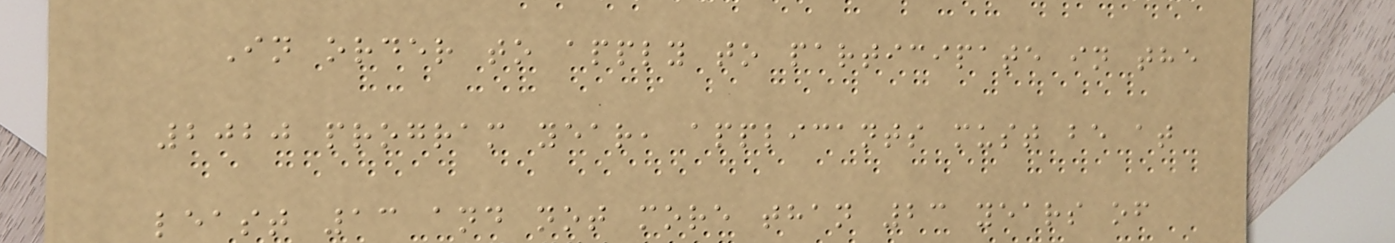In order to apply to participate in the
2020 program year, applicants must be at
least 13 and not more than 23 years of
